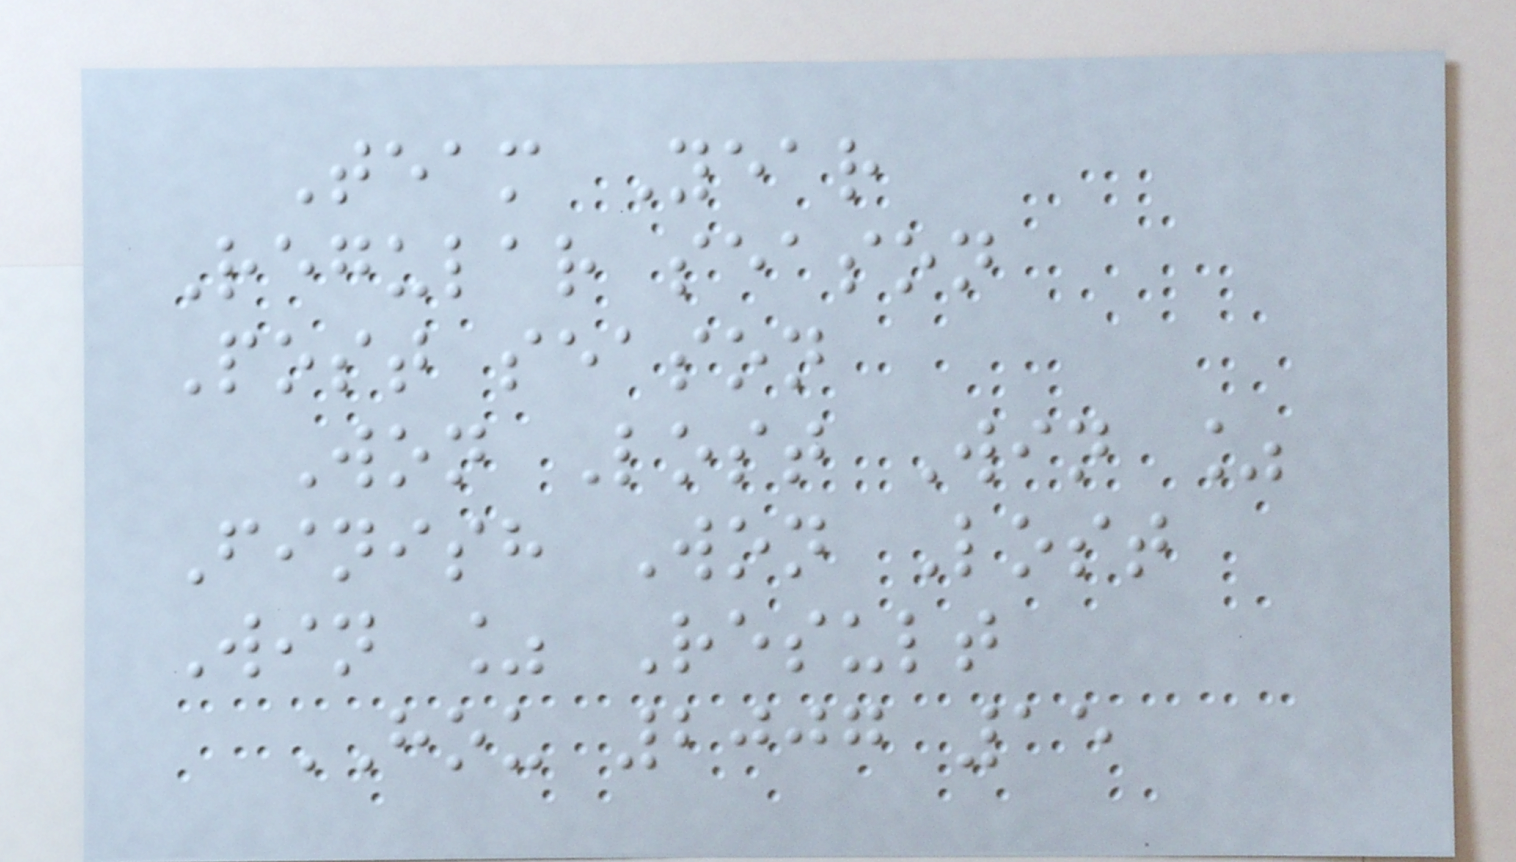Team Year
Regular season
Post season
Won Lost Win %
Finish Won Lost
Win % Result
HOU 2007 15
